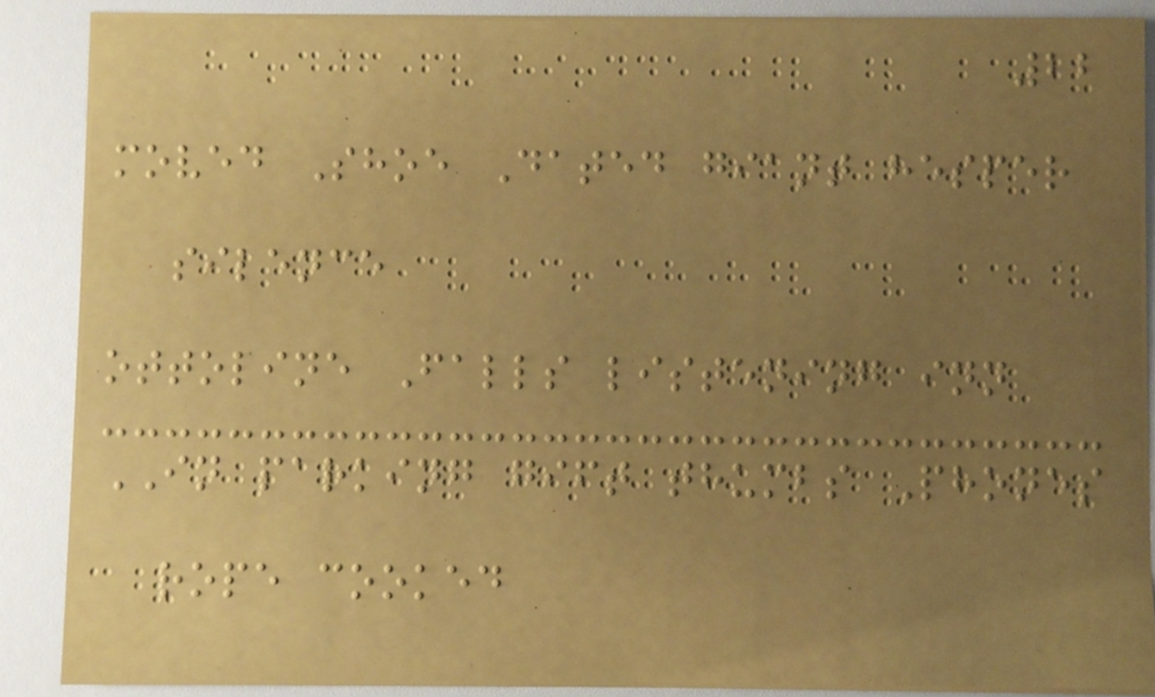22
moved Shoe Dated giant hesper
silence
ottoline Falls listening inn
IN parking gift thumbs Phones
rope cooked
